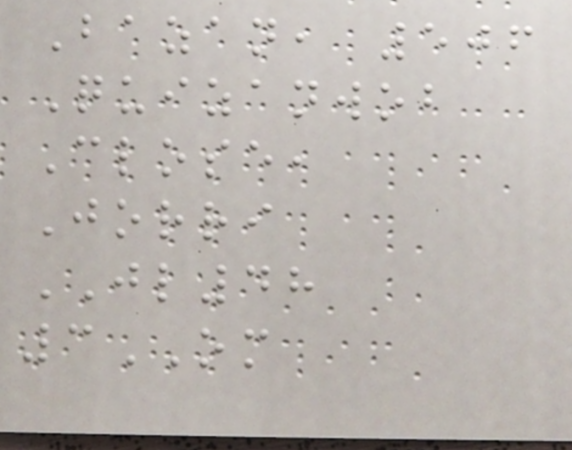Bazan, 506
Quizanwob
Close,
Jorri
JL48
3OM
